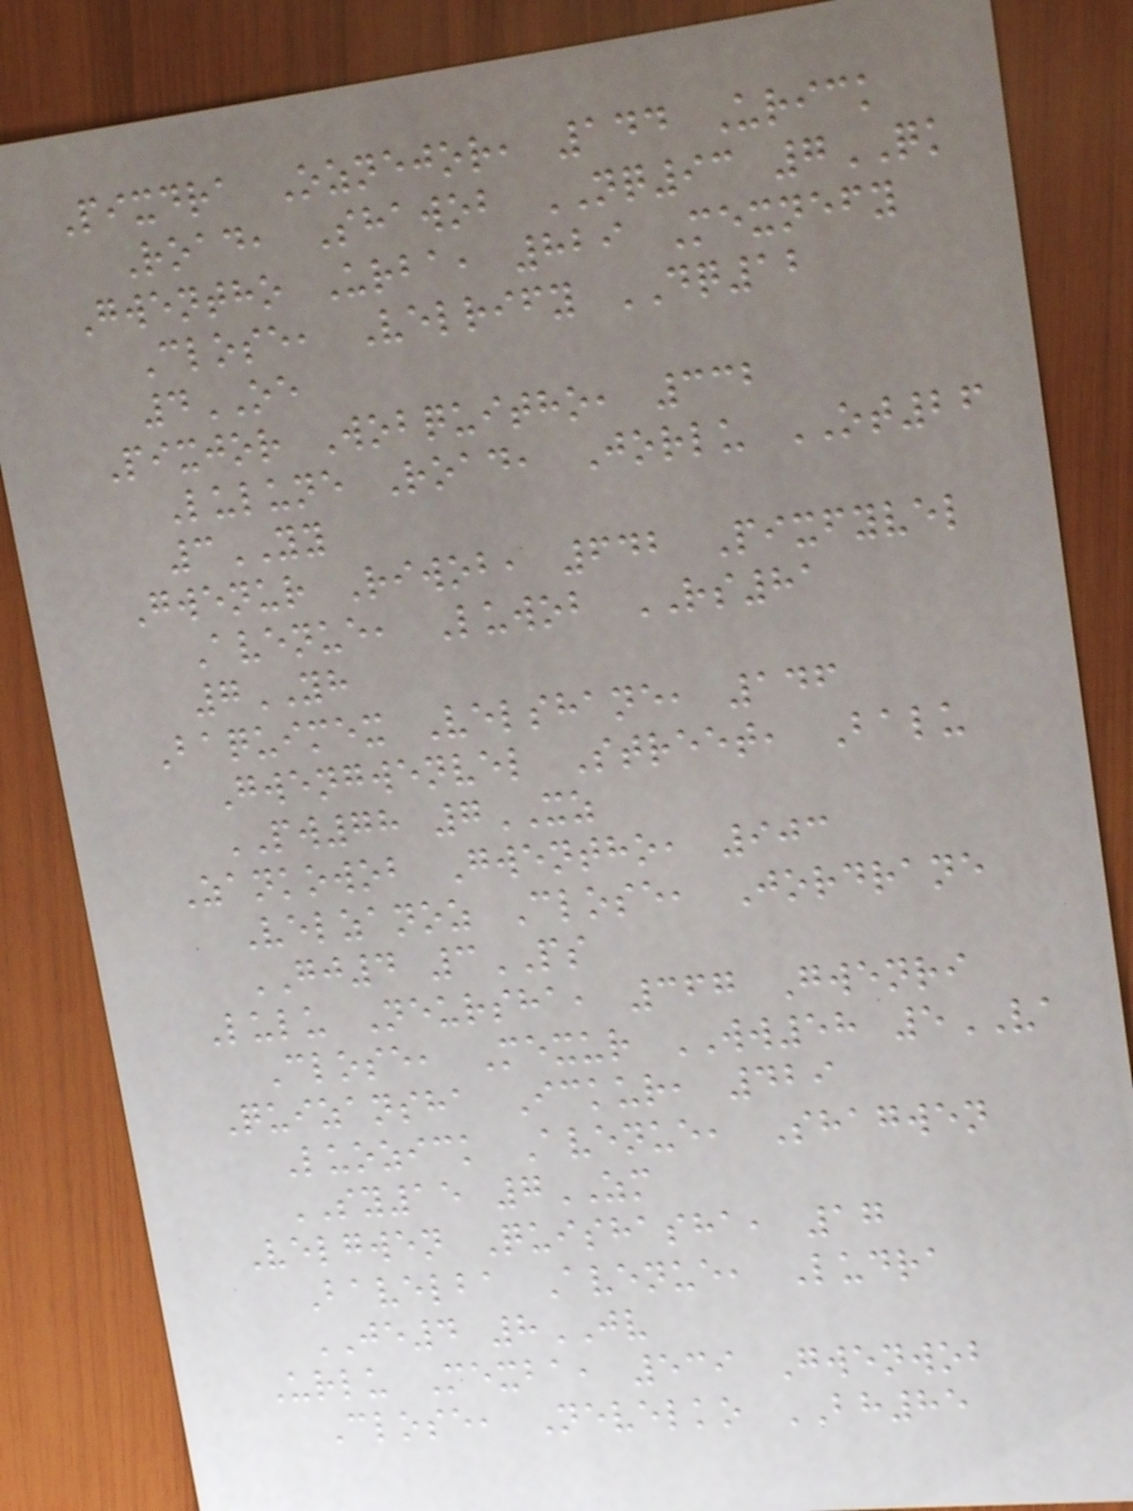Pixdra Oznejor, 144 Urick
Road, Shawob NQ93 7QK
Gwentho Urba, 829 Mexnefy
Close, Velrify DQ12
4OE
Pixjor Wobquitho, 332
Lulune Road, Jorlu OT26
3YY
Gwenur Riwob, 642 Pixfyvel
Avenue, Luwob RS81
7YH
Baquimex Velshane, 146
Gwengwenvel Street, Balu
PW78 7XZ
Zankowob Gwentho, 903
Velzanoz Close, Jordrane
GJ4 3PS
Lulu Neursha, 367 Gwenri
Close, Mexur WW58 5VA
Quizansha Ickur, 429
Luozick Avenue, Shagwen
SY15 7ZM
Velgwen Quishasha, 17
Bavelba Avenue, Ludra
JE4 8JV
Urlu Mexba, 539 Gwenwob
Close, Nevelko BH85
